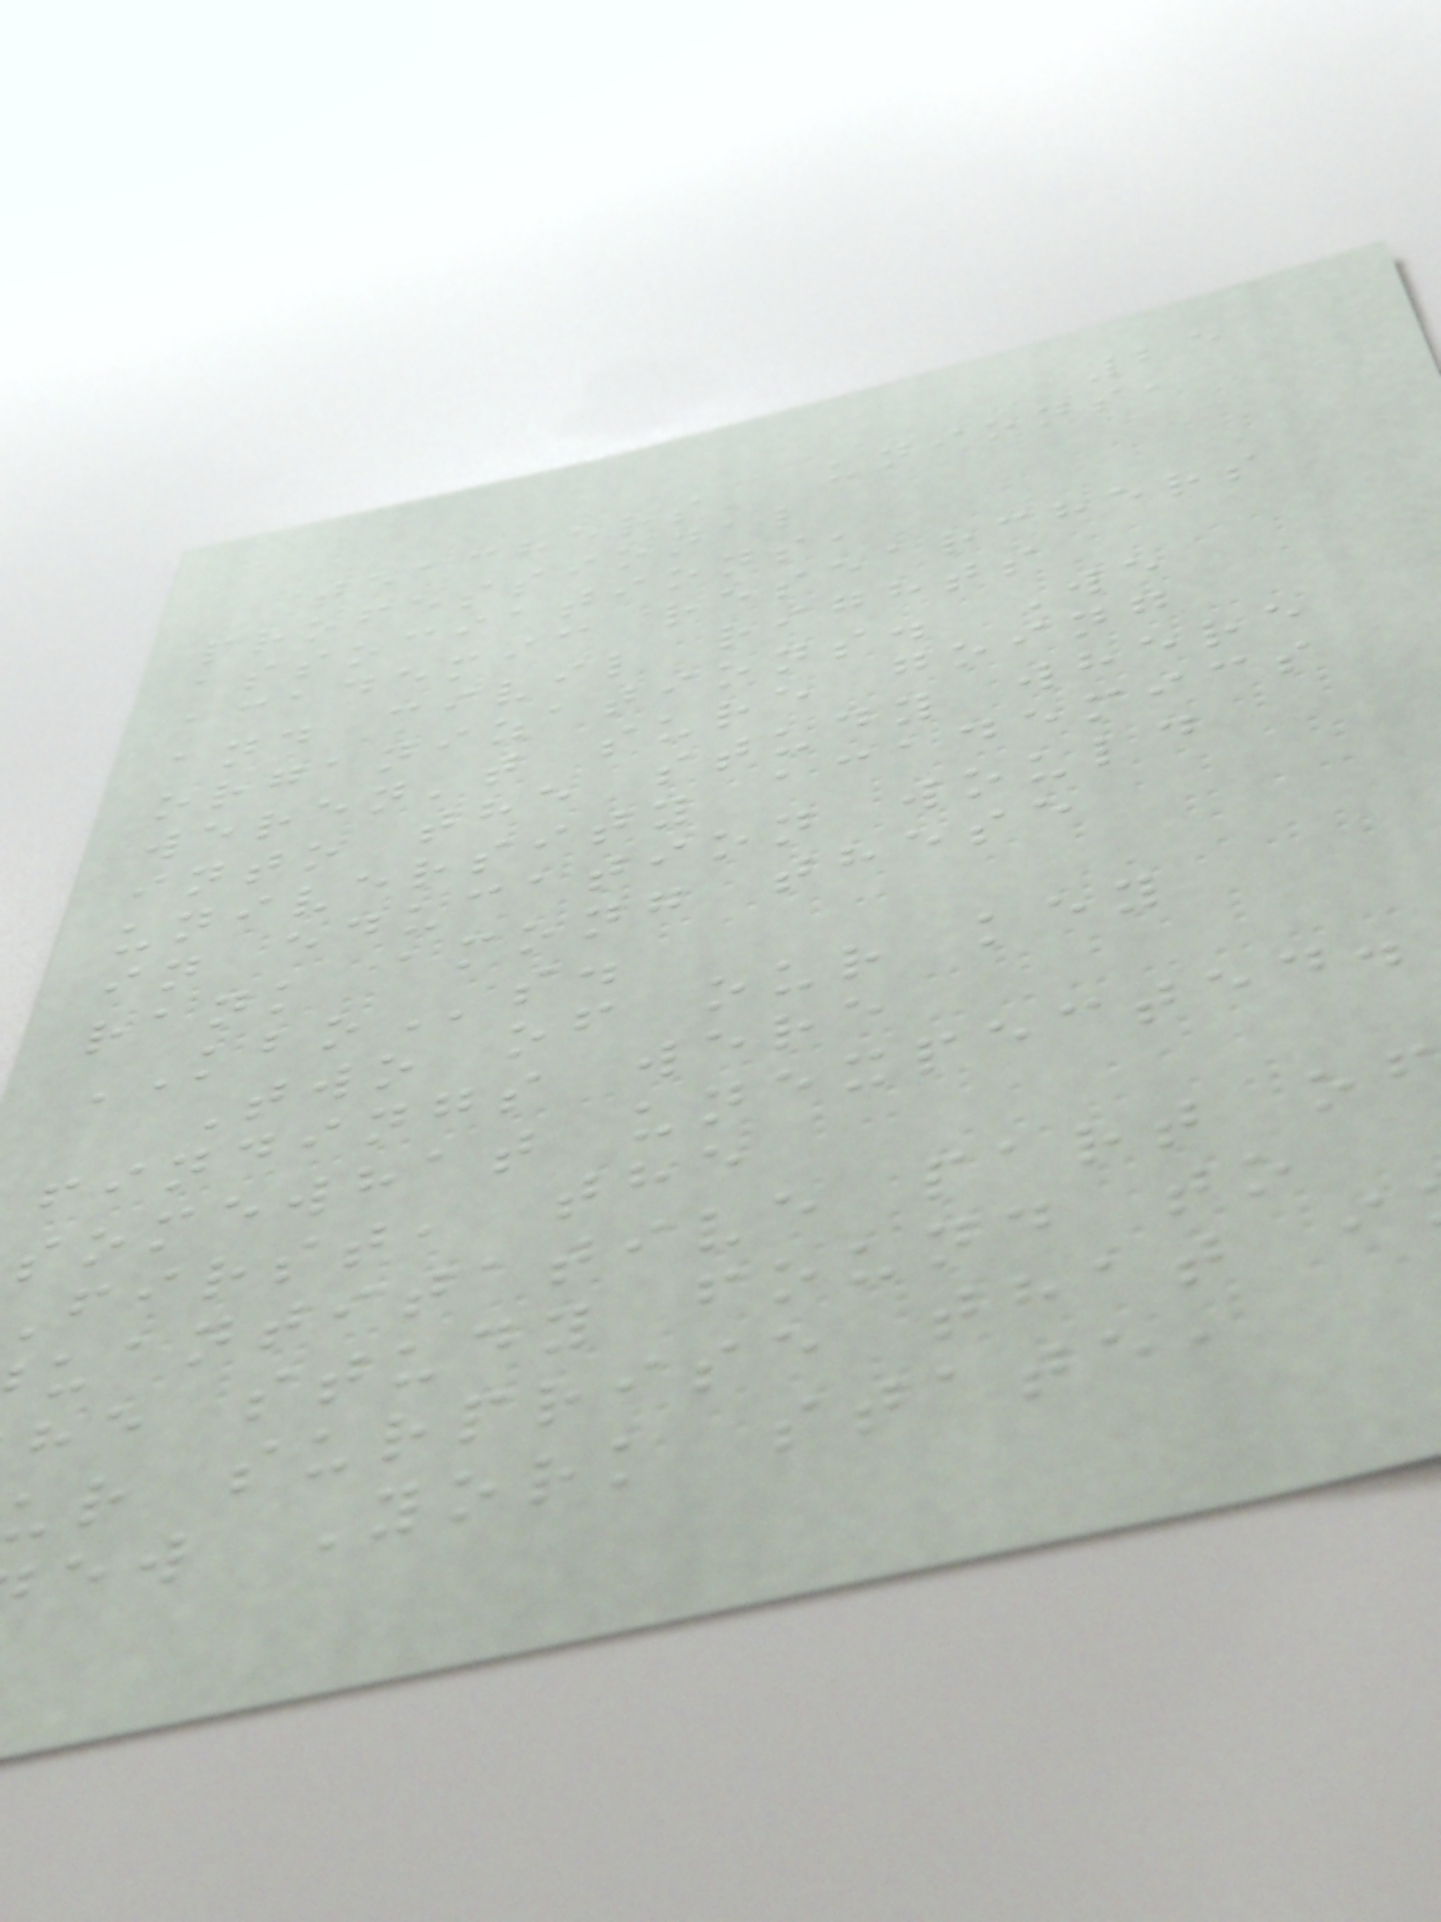25
teachers' unions,
professional
associations,
academic researchers
and civil rights
organizations. We
weren't sure going
into the study where
university academics
in education would
rank among these
KBOs.
Two of our key
findings were
somewhat unexpected.
first, the
uantitative part of
he study found to
ur surprise that i
ew York state,
